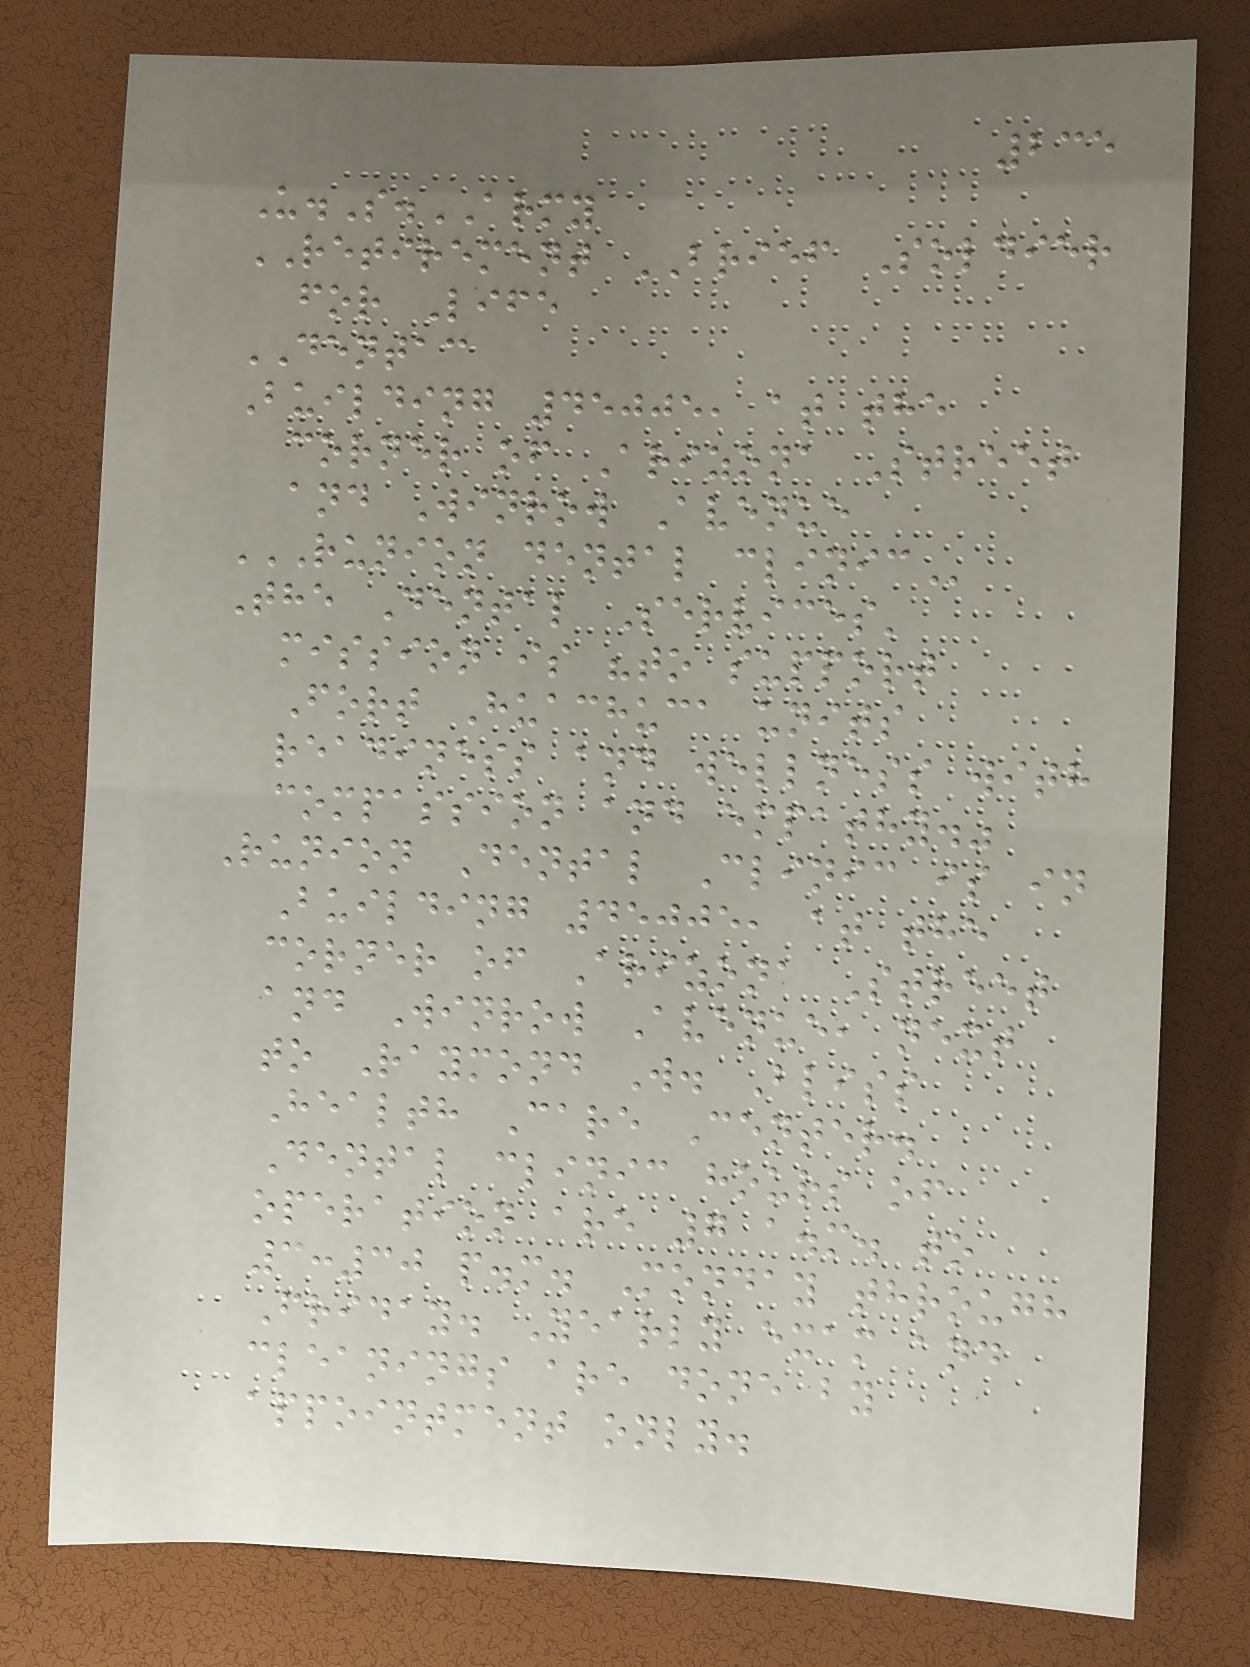235
U.S.ARMY
RETIREMENT BRIEF Soldier
for Life
DENTAC
Building 45005, at the
corner of Arizona Street
and Winrow Avenue
RUNION DENTAL CLINIC
The Dental Services'
mission is "to support
Fort Huachuca units
readiness and wellness with
compassion and empathy."
Runion Dental Clinic is in
Building 45005, at the
corner of Arizona Street
and Winrow Avenue, next
to Raymond W. Bliss
Health Care Center.
Dental clinic hours of
operation are 7 a.m. to
3:30 p.m. Monday through
Friday. Yearly exam and
cleanings are done by
appointment only.
